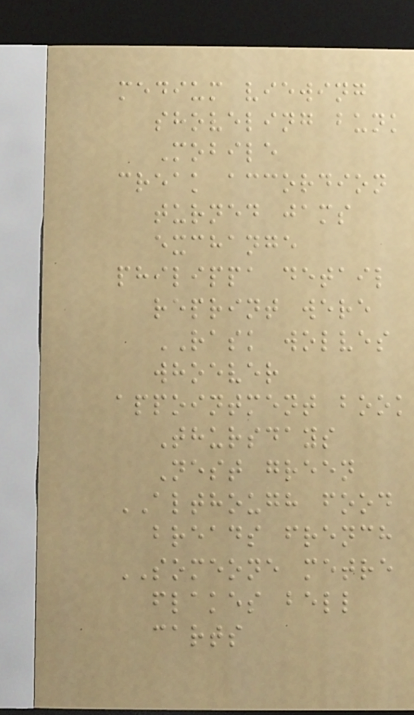medium viewing
shoveling bunk
Mobile
creak accordion
turned jams
exchange
philippa detail
reprint were
RASK wolves
whoever
appointment book
Thursdays
Nest green
ALTHOUGH food
breads french
SOMEONE metre
flakes bell
carts
